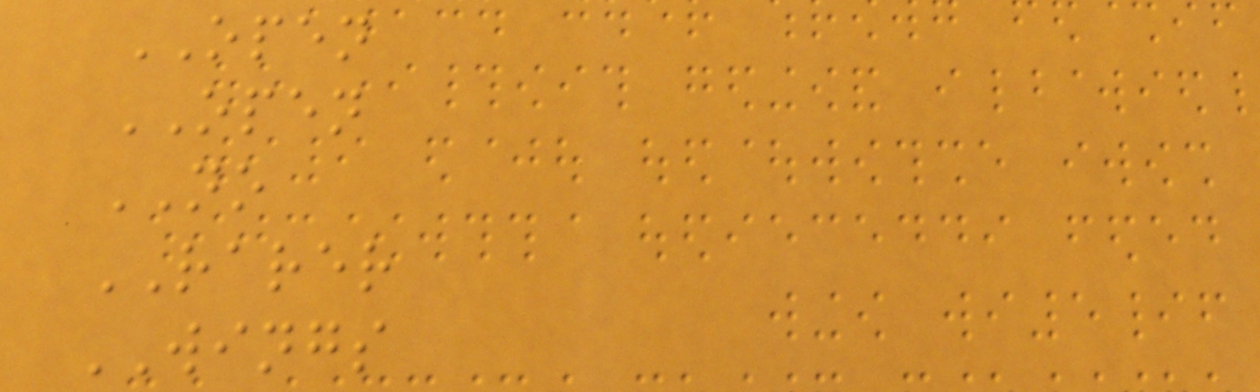OPEN
OPEN
NO
RARER
WINGS
